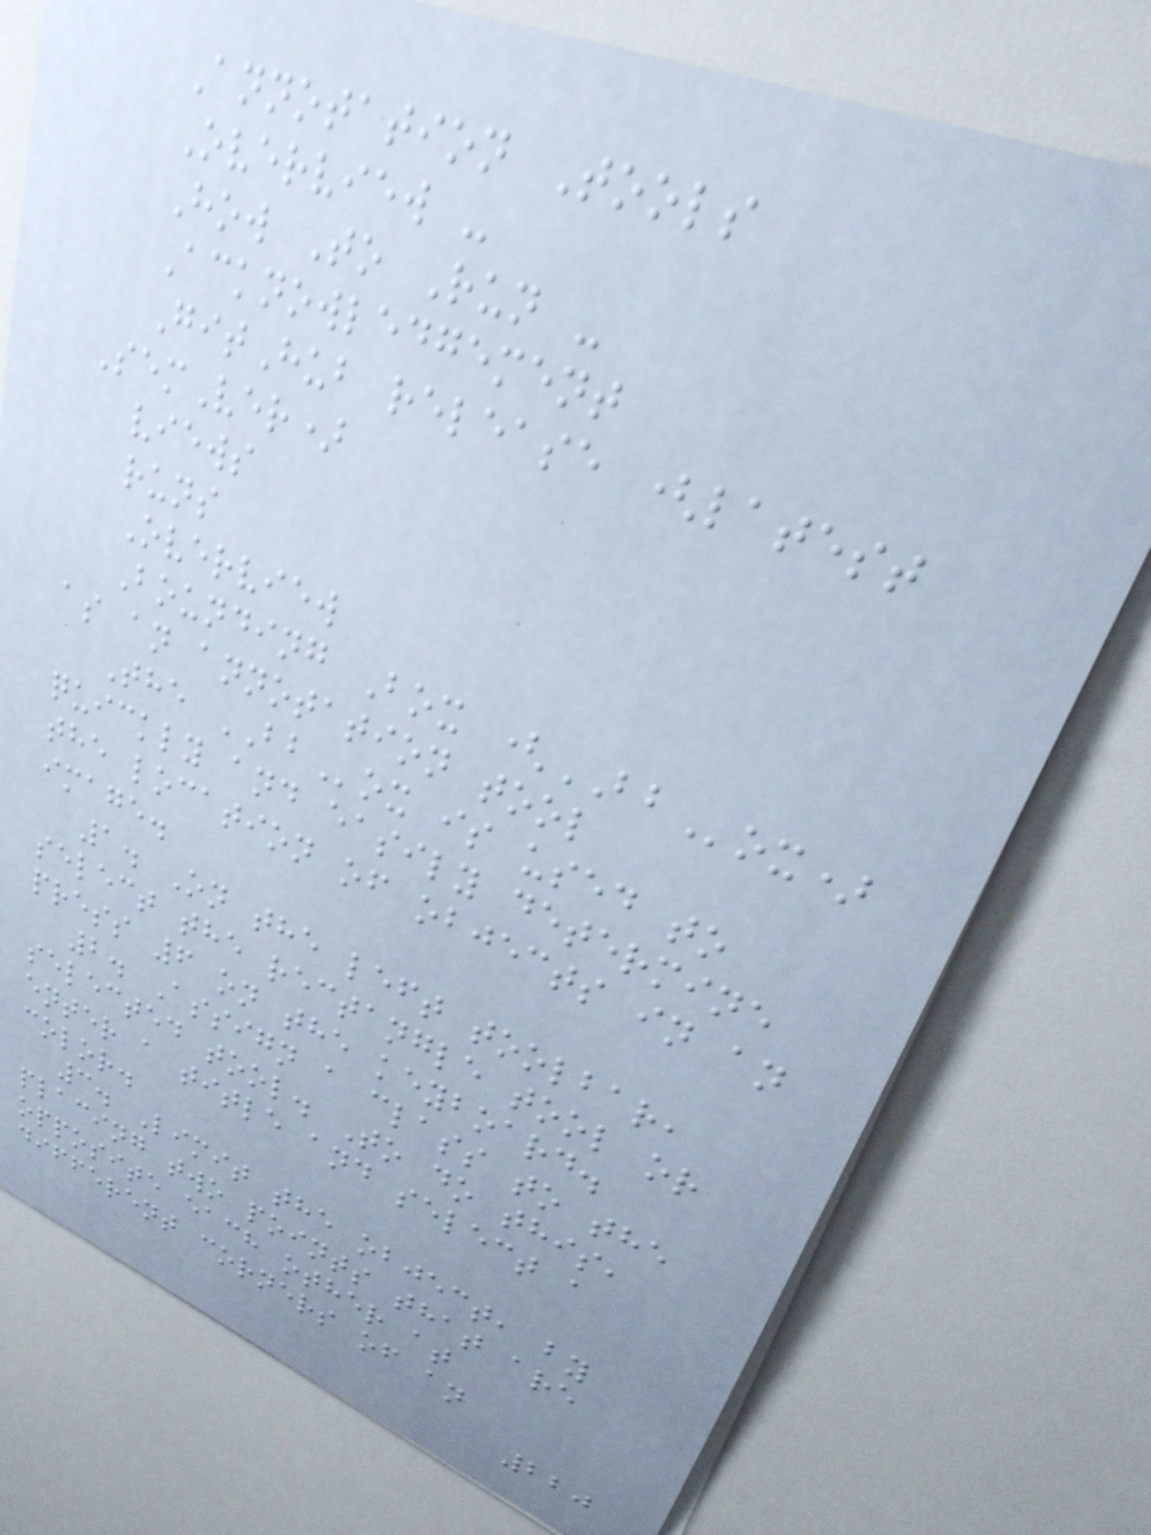Annotation Tools
Overview -
How To Run -
Acknowledgement
GitHub release (latest
SemVer)
views
runs
Overview
Bounding Box (BBox)
as an annotation tool
The BBox is used to
quickly and easily determine
the location of objects in an
image.
1. On the left toolbar,
select the rectangle tool or
press 6 on the keyboard.
2. Assign a class to the
selected tool. To do this,
enter a title and select a
color.
3. Limit the object, by
placing two points that are
opposite each other at
different corners of an
220
